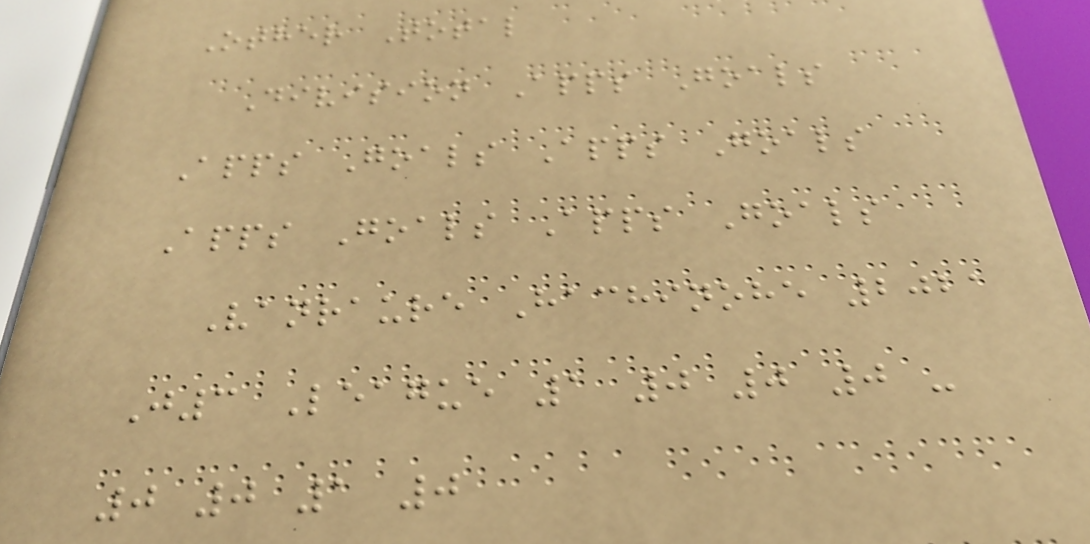Other Total
Division Apps Goals
Apps Goals Apps Goals
Apps Goals Apps Goals
Vanraure Hachinohe 2021
J3 League 1 0 0 0 -
0 0 1 0
